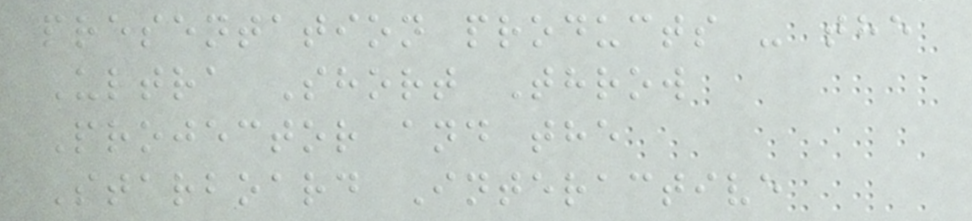presentation products - the
Ultra Short Throw
Projector and the
Starboard Interactive
